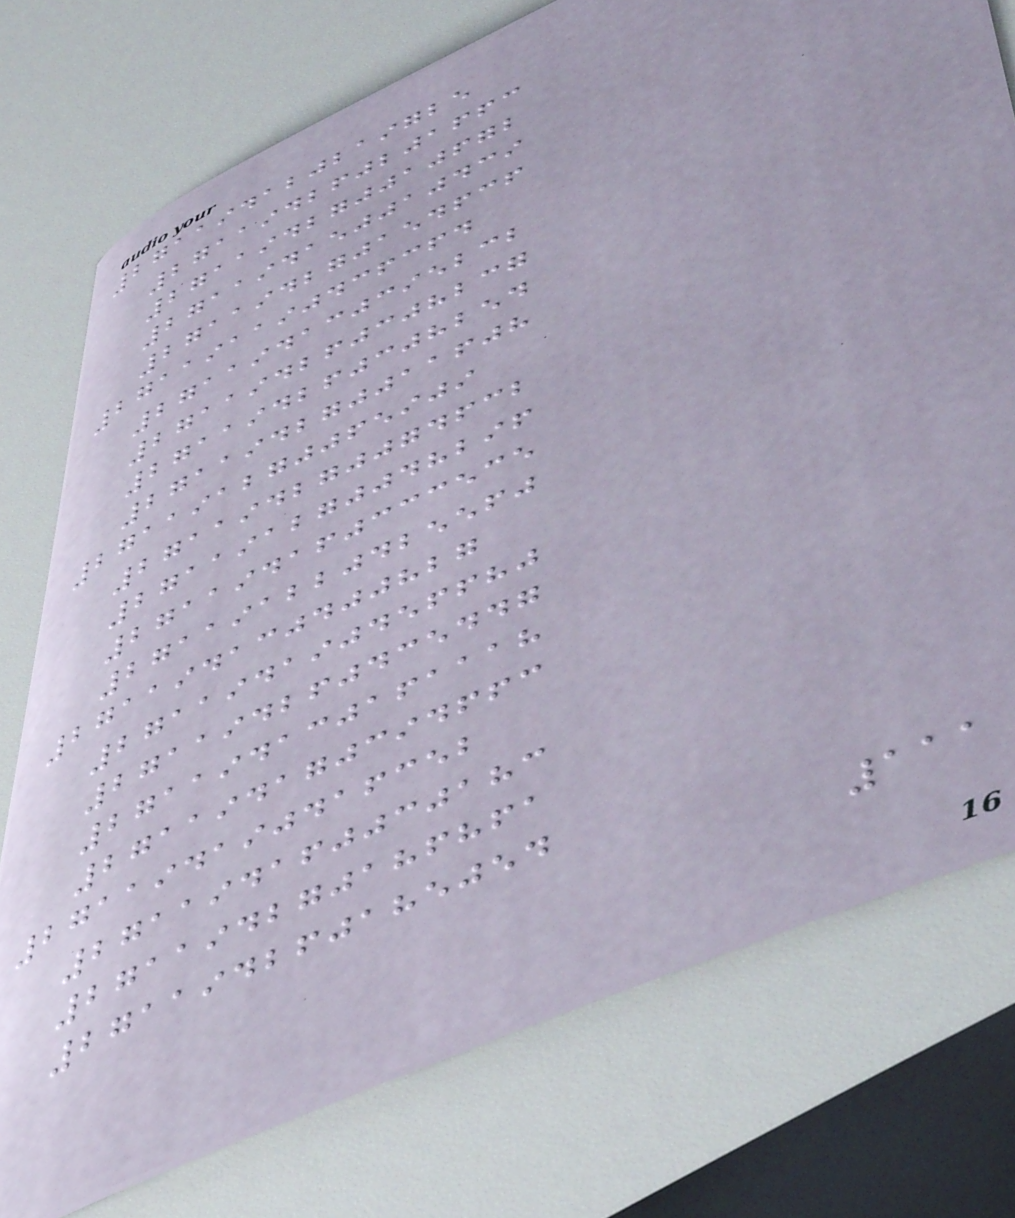271194120219725
271194260201663
271194270010672
271194150010439
271194270154636
271191190436364
271194130395232
271194260308237
271194260308254
271194270011608
271191270065909
271194270074632
271191270048296
271194160333535
271191220425560
271194130400827
271194190456680
271194260435447
271194130161118
271194170394663
271194190416352
271194160030183
271194270186861
271194260185054
111
